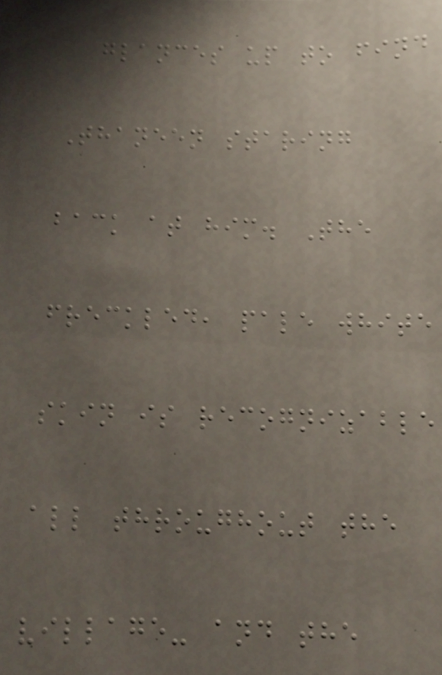glances up to find
Thaneen staring
back at him. The
freckled, pale white
skin is recognizable
all throughout the
village- and the
